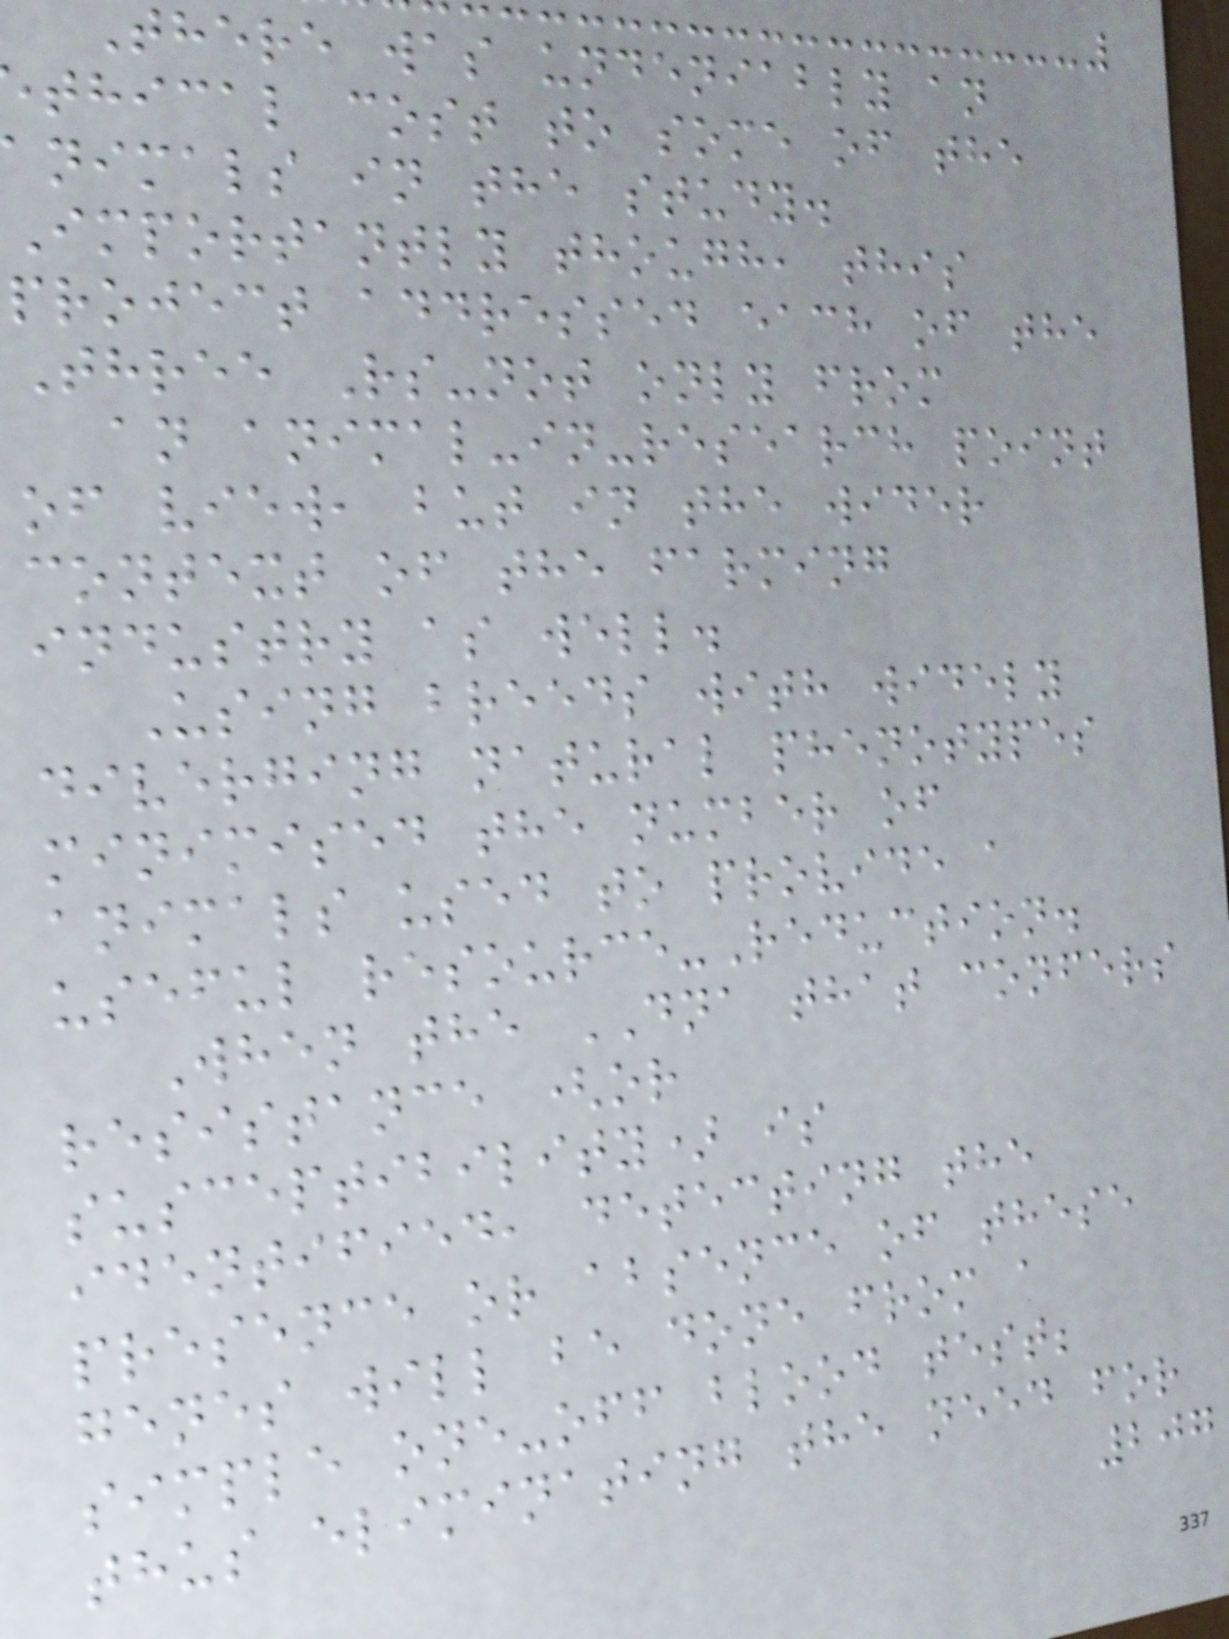There was undeniably an
thical cost to some of the
nimals in the study.
Importantly though, this
project addressed each of the
Three Rs-not only from
an animal-in-research point
of view, but in the wider
context of the farming
industry as well.
Using breeds with widely
diverging natural phenotypes
minimised the number of
animals used to provide a
useful resource-Reduction.
When the DNA that confers
resistance (or
susceptibility) is
identified, detecting the
presence or absence of these
genes will be done from a
simple one-off blood test;
thus eliminating the need for
207
